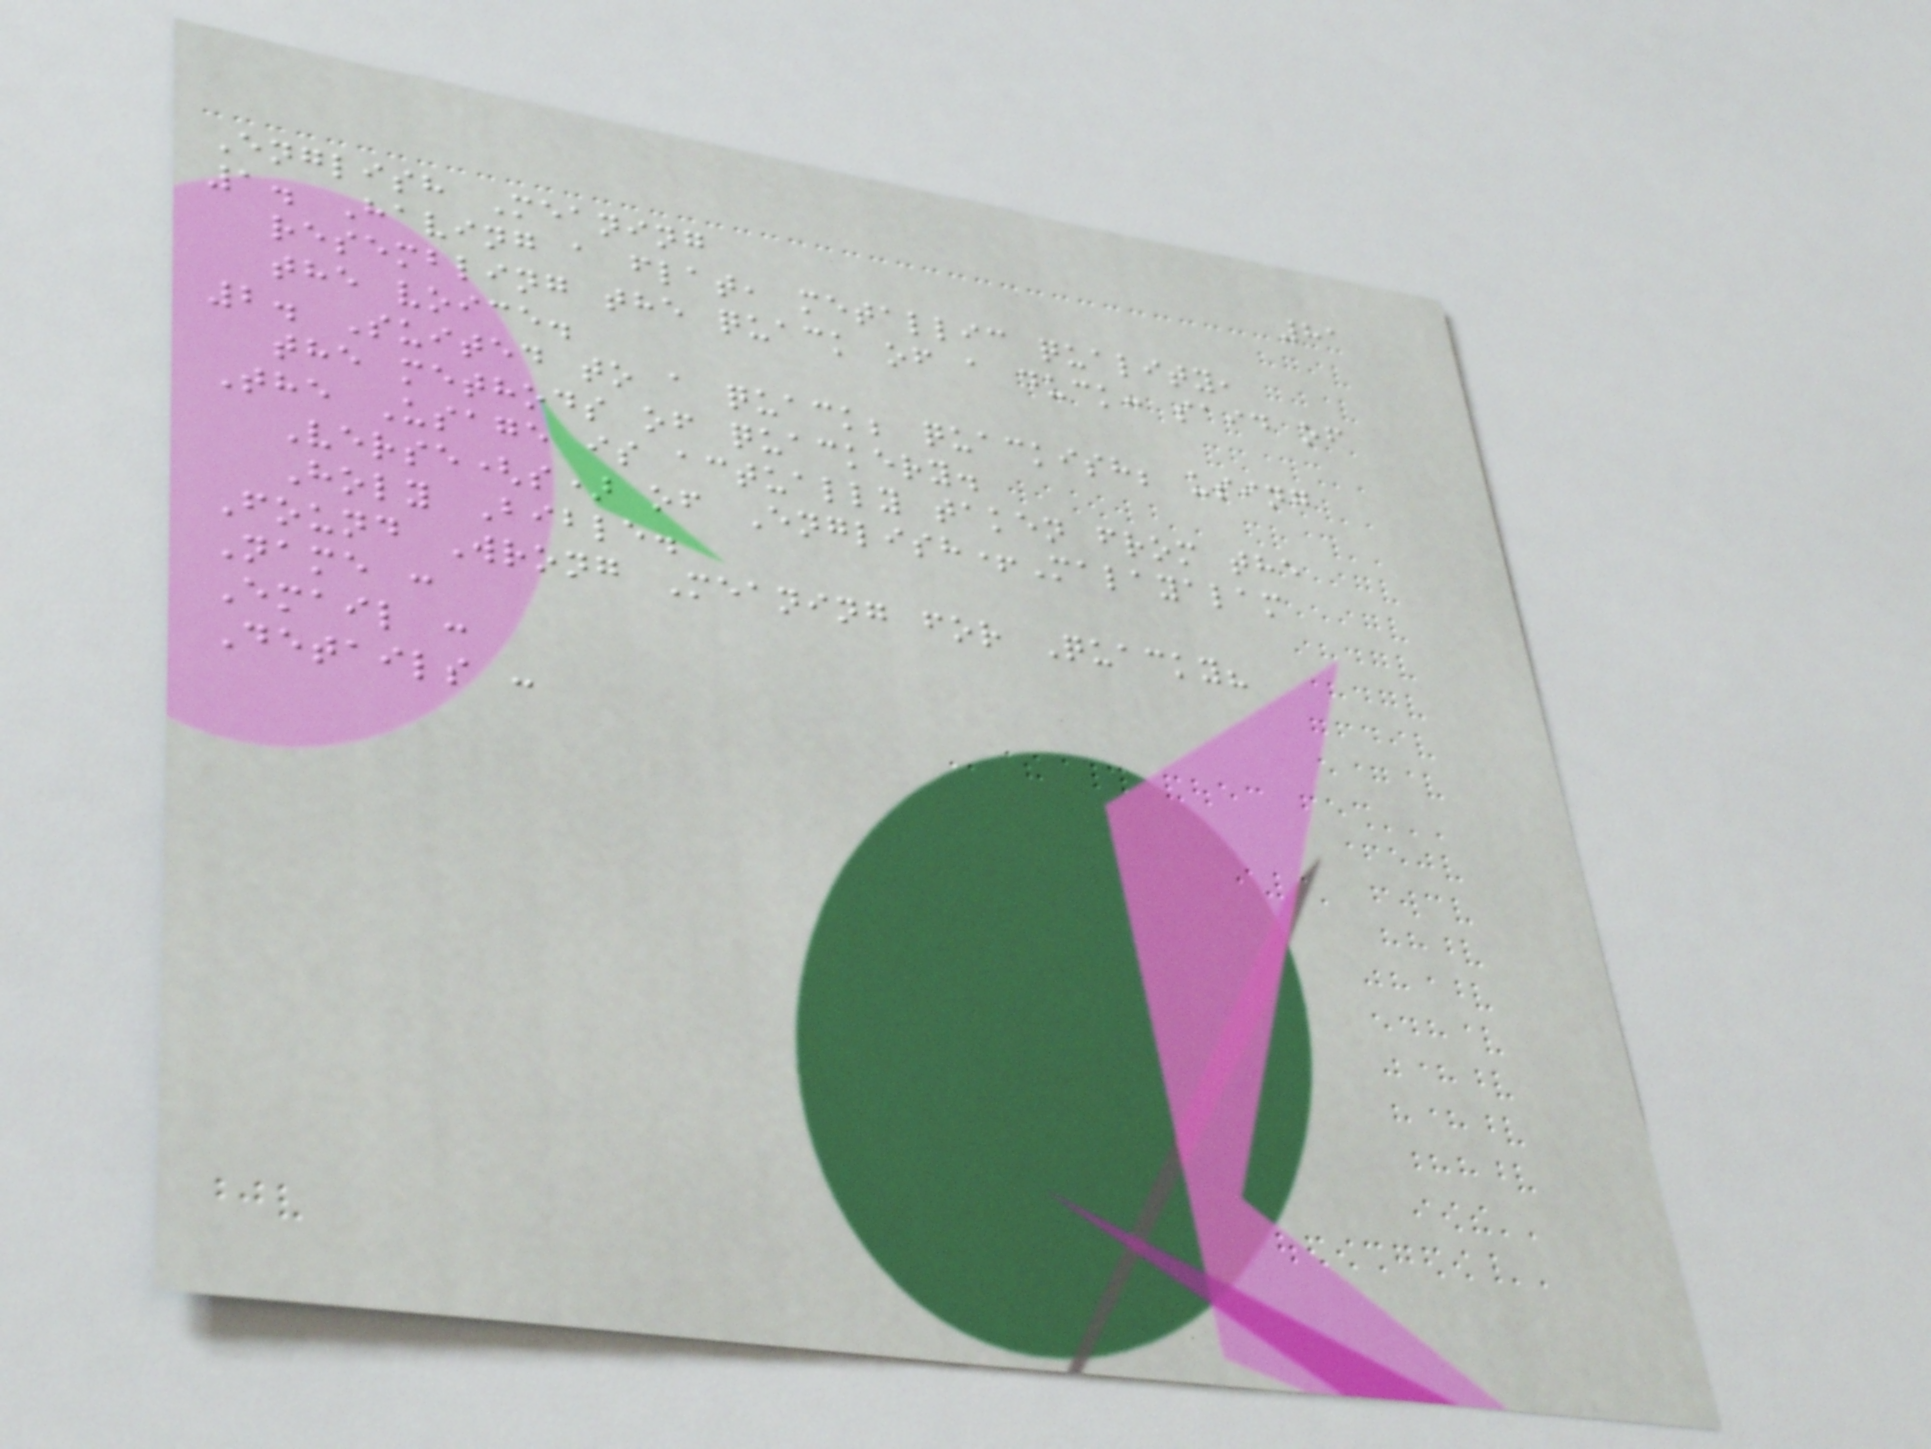81
English Meaning
1. Having a flat, metallic quality,
resembling the quack of a duck: said of
the voice.
2. Suited to a quack; quackish; using
the methods of quackery.
The Usage is actually taken from the
Verse(s) of English+Malayalam
Holy Bible.
Found Wrong Meaning for Quacky?
Name :
Email :
Details :
